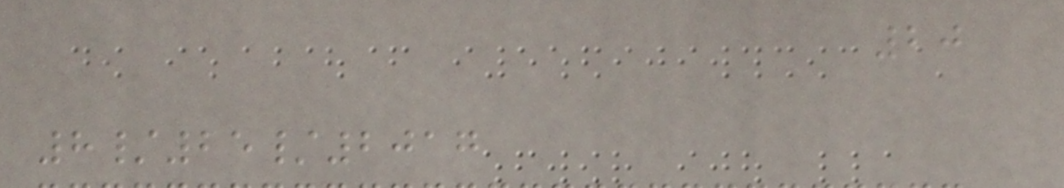20
8/25/2017
